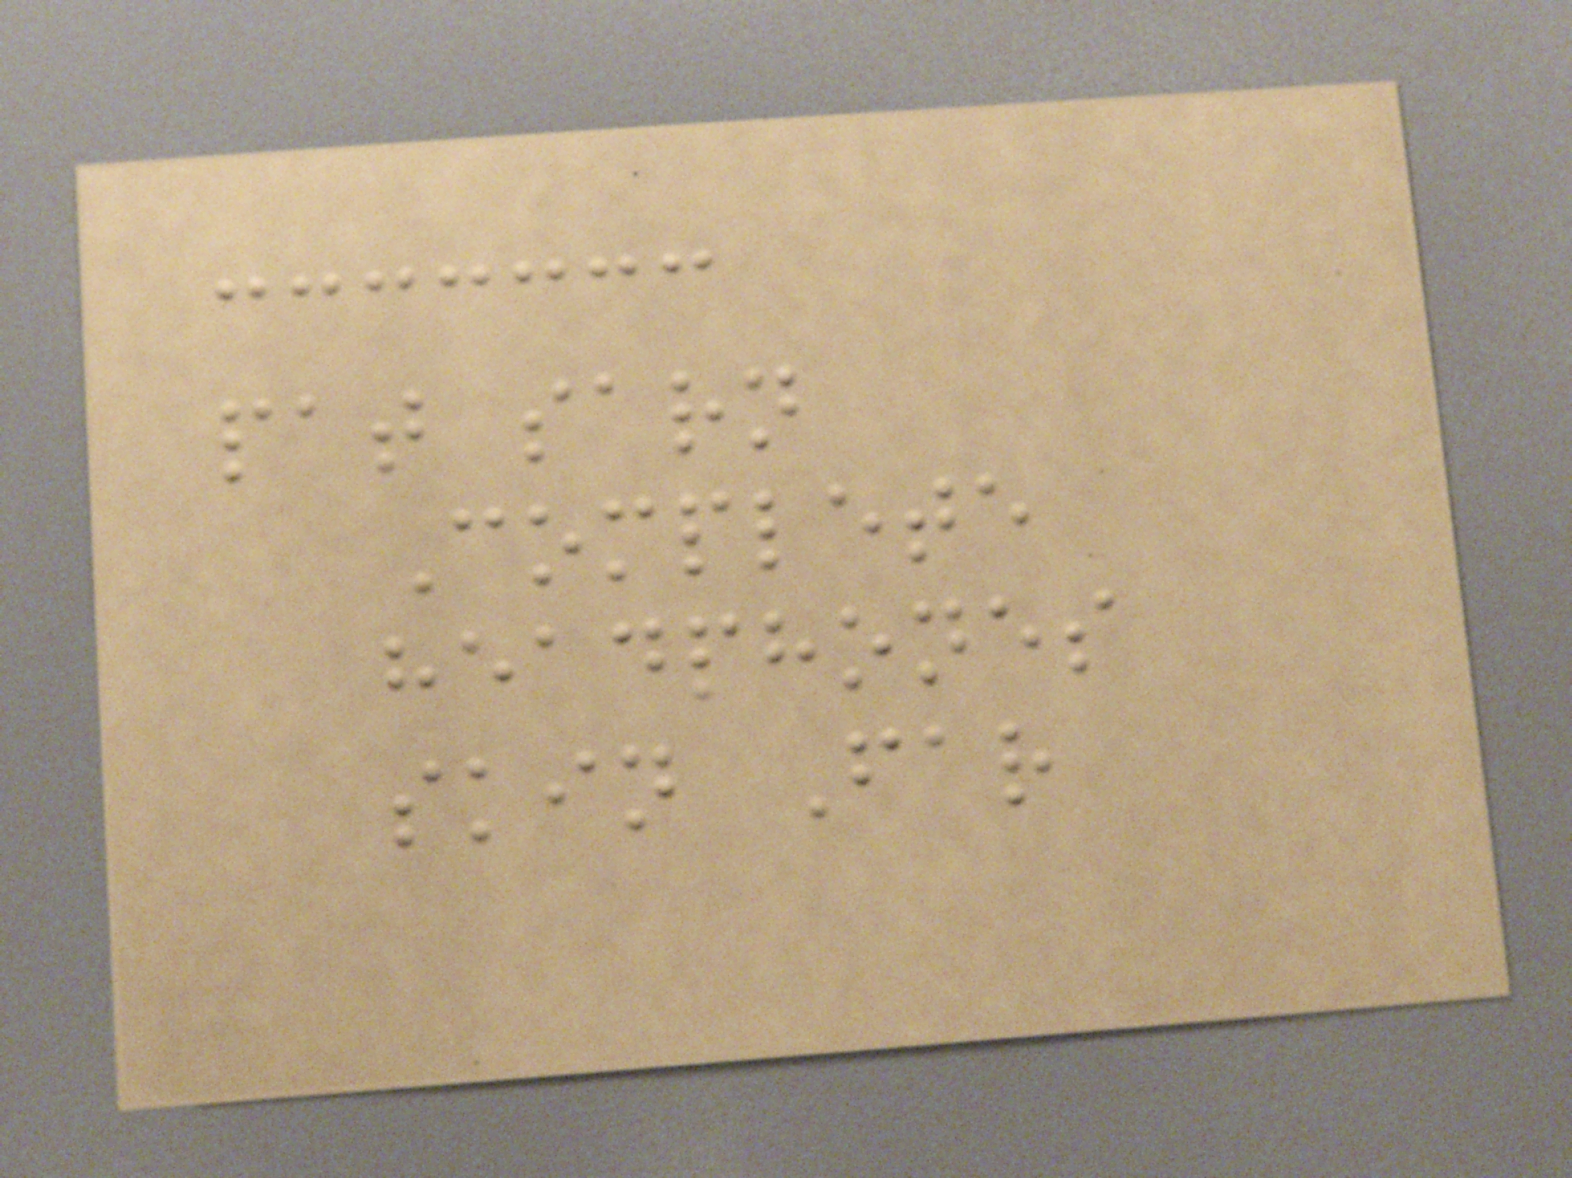pat sarn
Complete
headphones
skin Far
